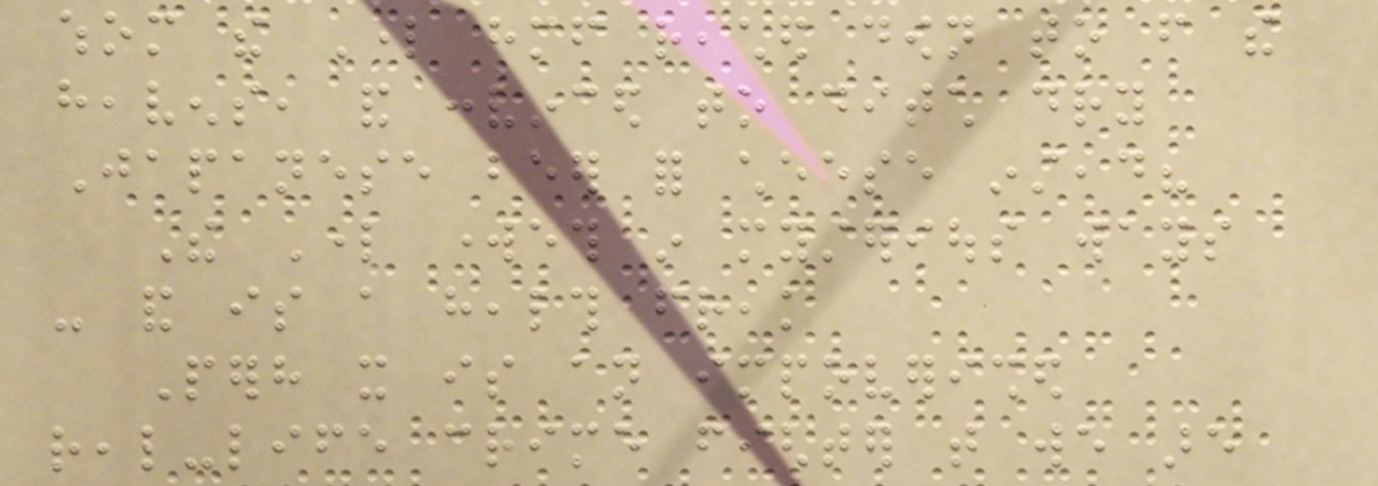whom the Lord himself reached down to from the
heavens, and convinced to ditch dry
Japanese beer for cheese instead?
The Lord worketh in mysterious ways
- and is a health freak
Perhaps it is an impoverished
real-life crime fighter that we are
